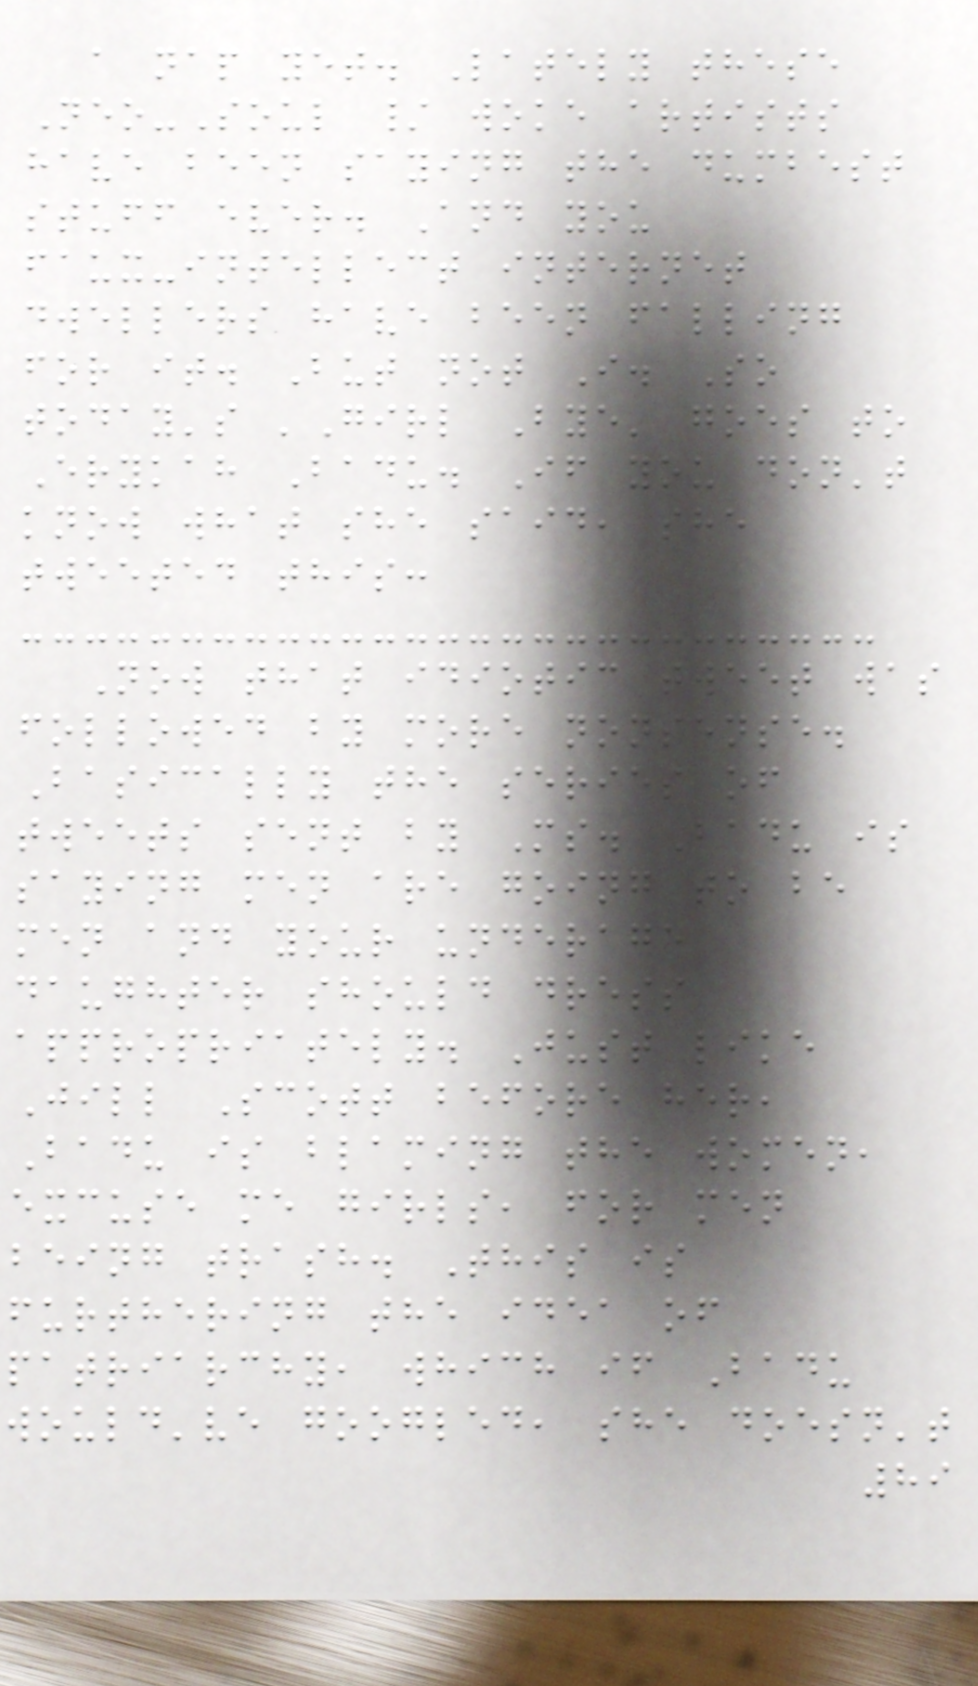a nap yet. Lately these
Neo-Soul / woke artists
have been saying the dumbest
stuff ever. And you
faux-intellect internet
dwellers have been falling
for it. But not I. So
today's 'Girl Bye' goes to
Erykah Badu. If you don't
know what she said, she
tweeted this:
Now that idiotic tweet was
followed by more nonsense.
Basically the series of
tweets sent by Ms. Badu is
saying men are going to be
men and your underage
daughter should dress
appropriately. Just like
Jill Scott before her,
Badu is blaming the women,
excuse me girls, for men
being trash. This is
furthering the idea of
patriarchy, which if Badu
would've googled, she doesn't
89
